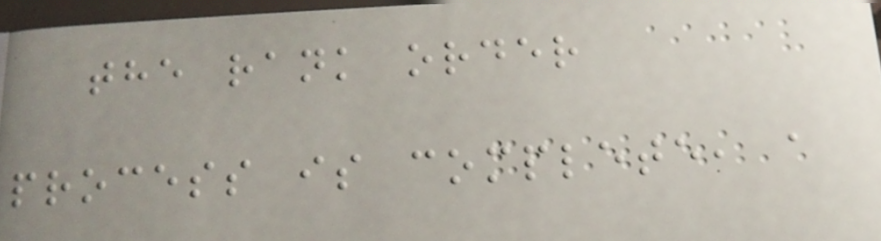the rank order
process is complete, a
